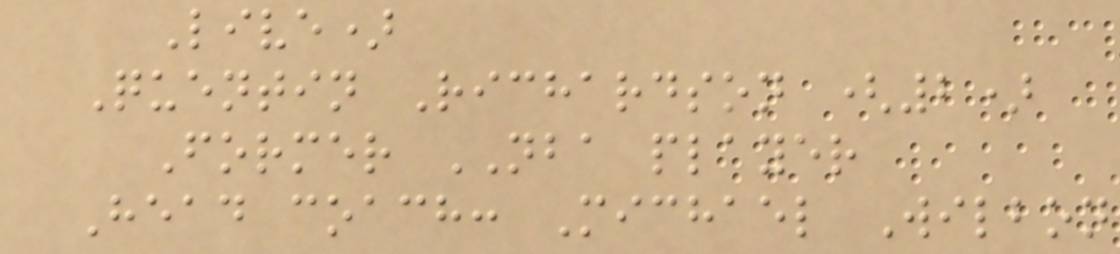Live)
Quentin Richardson (2)
Former NBA player
Head coach: Michael Wilbon
